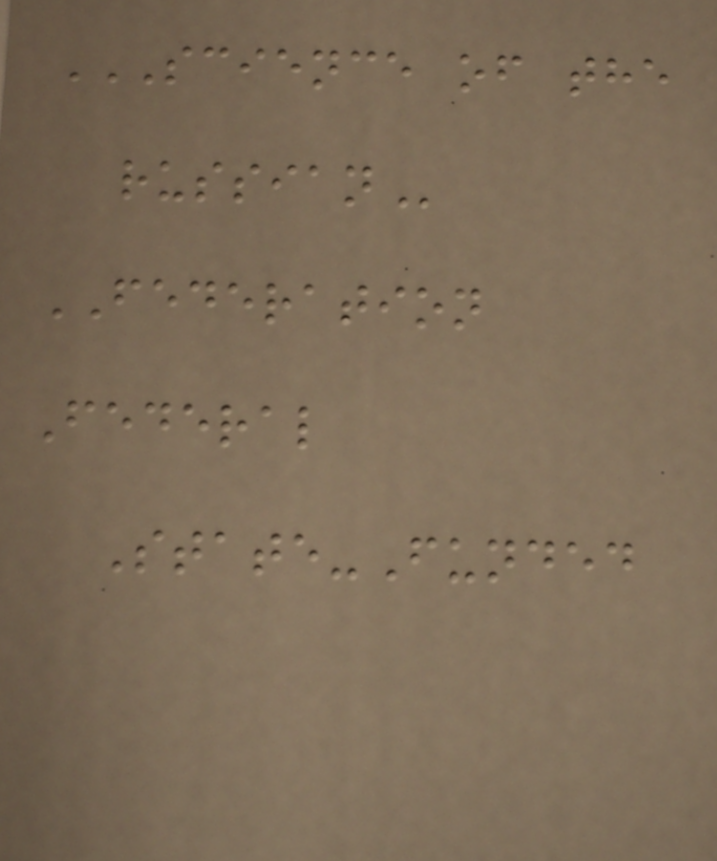SCIENCE OF THE
RUSSIAN
FEDERATION
Federal
State-Funded
